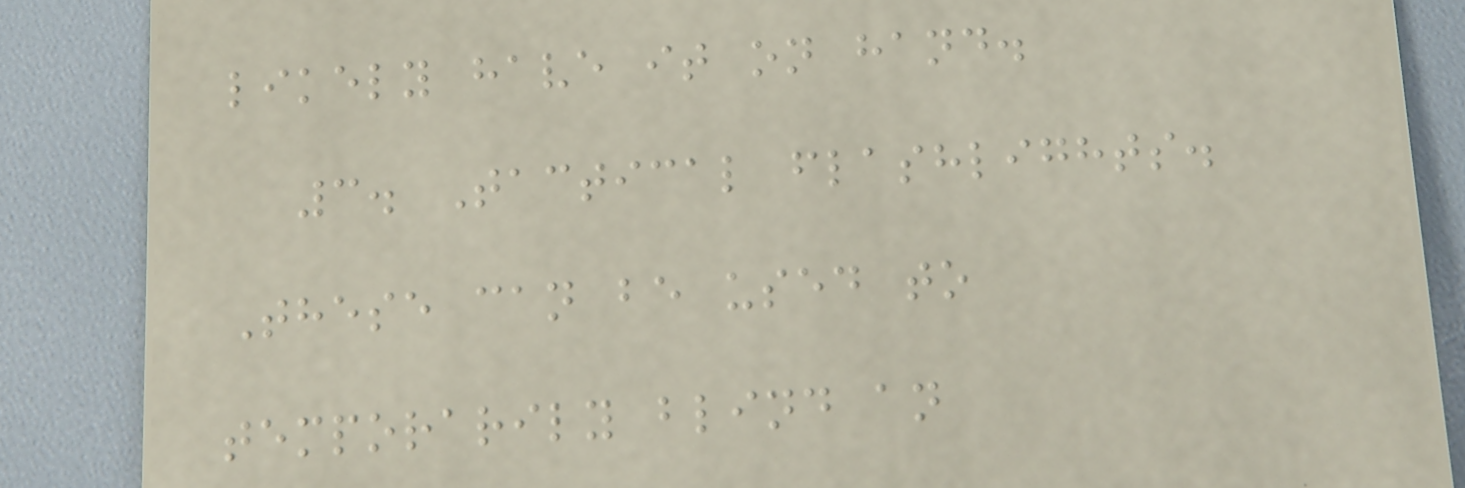likely have it on hand.
3. Tactical flashlights.
These can be used to
temporarily blind an
